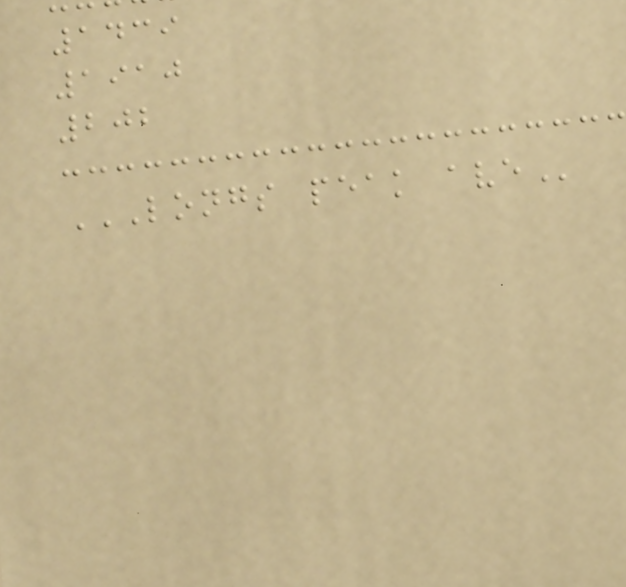1439
1910
202
LONGS PEAK AVE
